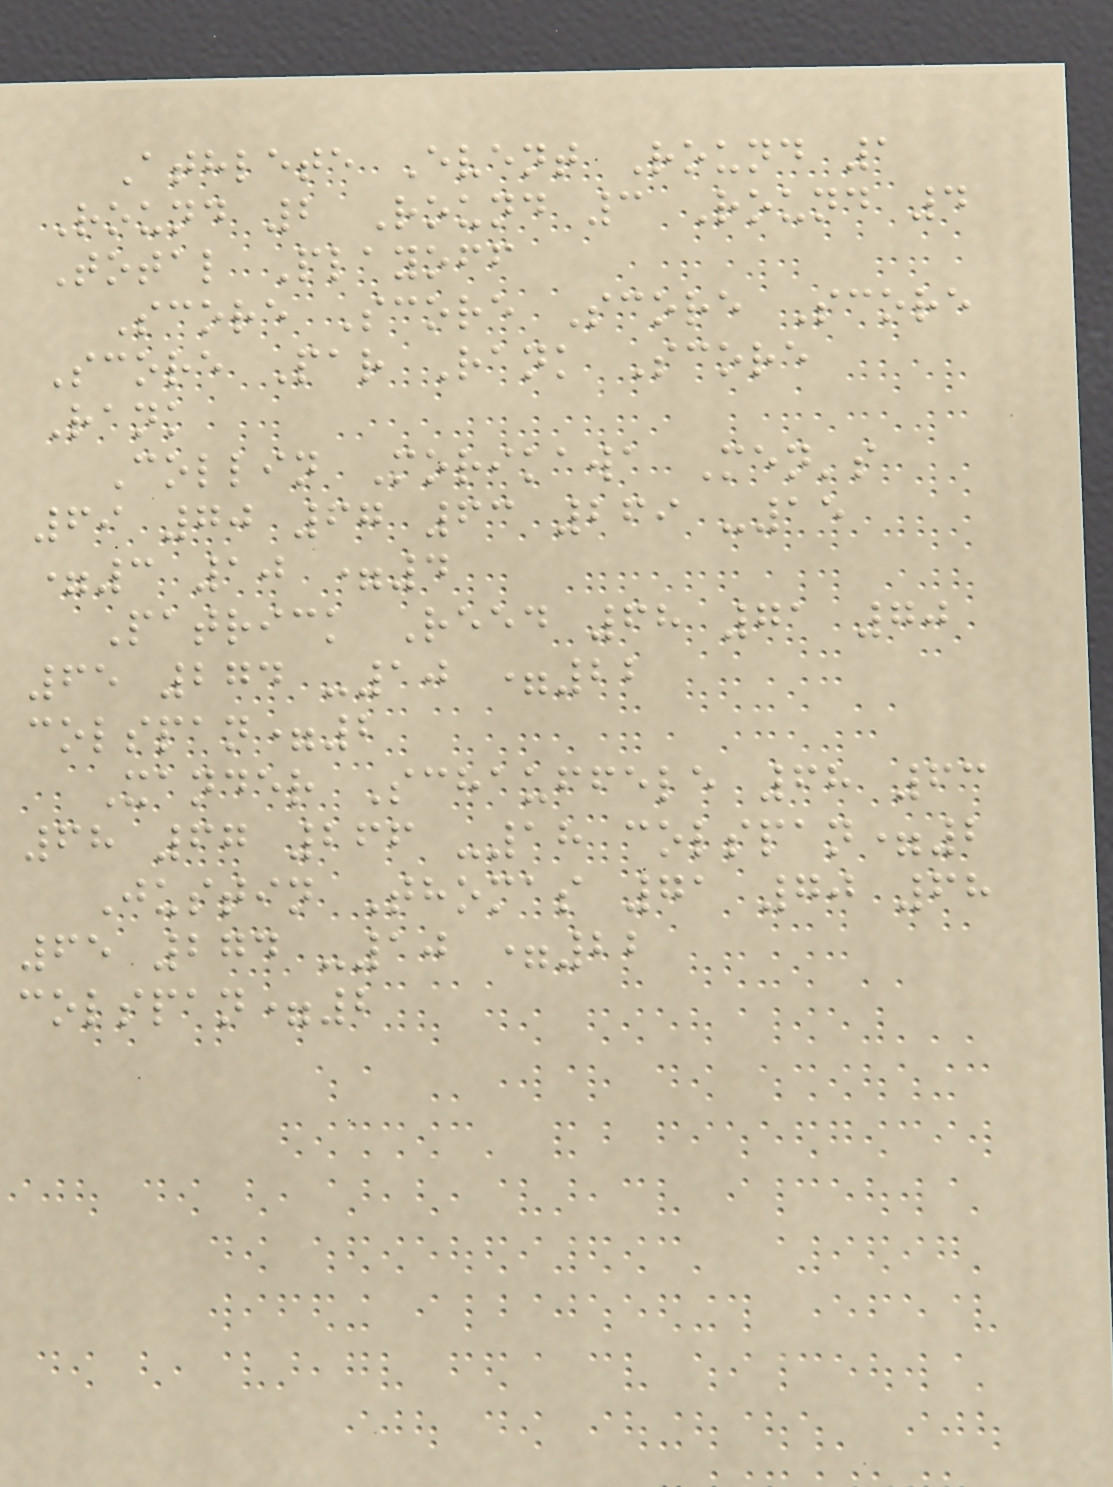Athlete Event Round 1
Round 2 Round 3 Round 4
Total Playoff
Score Score Score Score
Score Par Rank Score
Rank
Collin Morikawa Men's
69 70 67 63 269 -15
=3 10 =4
Patrick Reed 68 71 70
65 274 -10 =22
colspan=2
Xander Schauffele 68 63
68 67 266 -18 colspan=2
Justin Thomas 71 70 68
65 274 -10 =22
colspan=2
